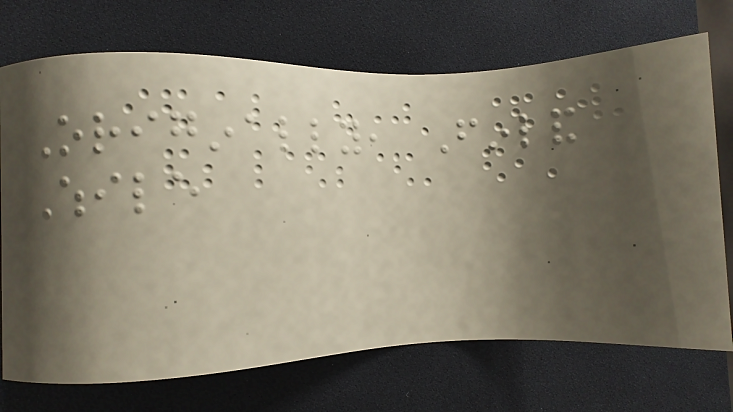Originally, Finland
While
